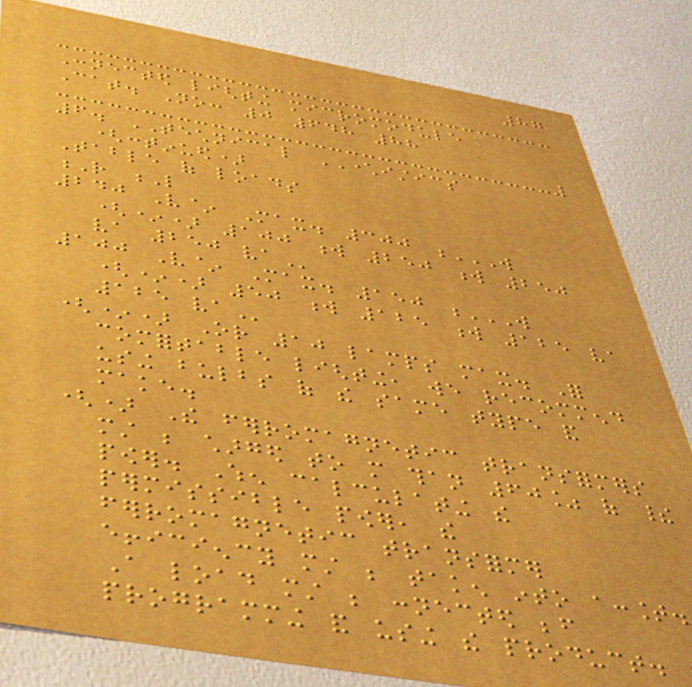87
Connected lighting micromodule
Cat. No: 0 648 88
6. TECHNICAL CHARACTERISTICS
(continued)
Table of loads
R L
240 V~ Max. 300 W
(*) 100 W 250 W 250
VA 250 VA
100 V~ Max. 150 W
(*) 50 W 125 W 125 VA
125 VA
(*) Or 10 lamps max. For
comfortable lighting, we recommend
using bulbs of the same type and
make.
() The ferromagnetic transformers
must be charged to more than 60% of their
power. When calculating the
permissible power, the
ferromagnetic transformer
efficiency must be taken into account.
A load must be connected before
programming and using the product.
